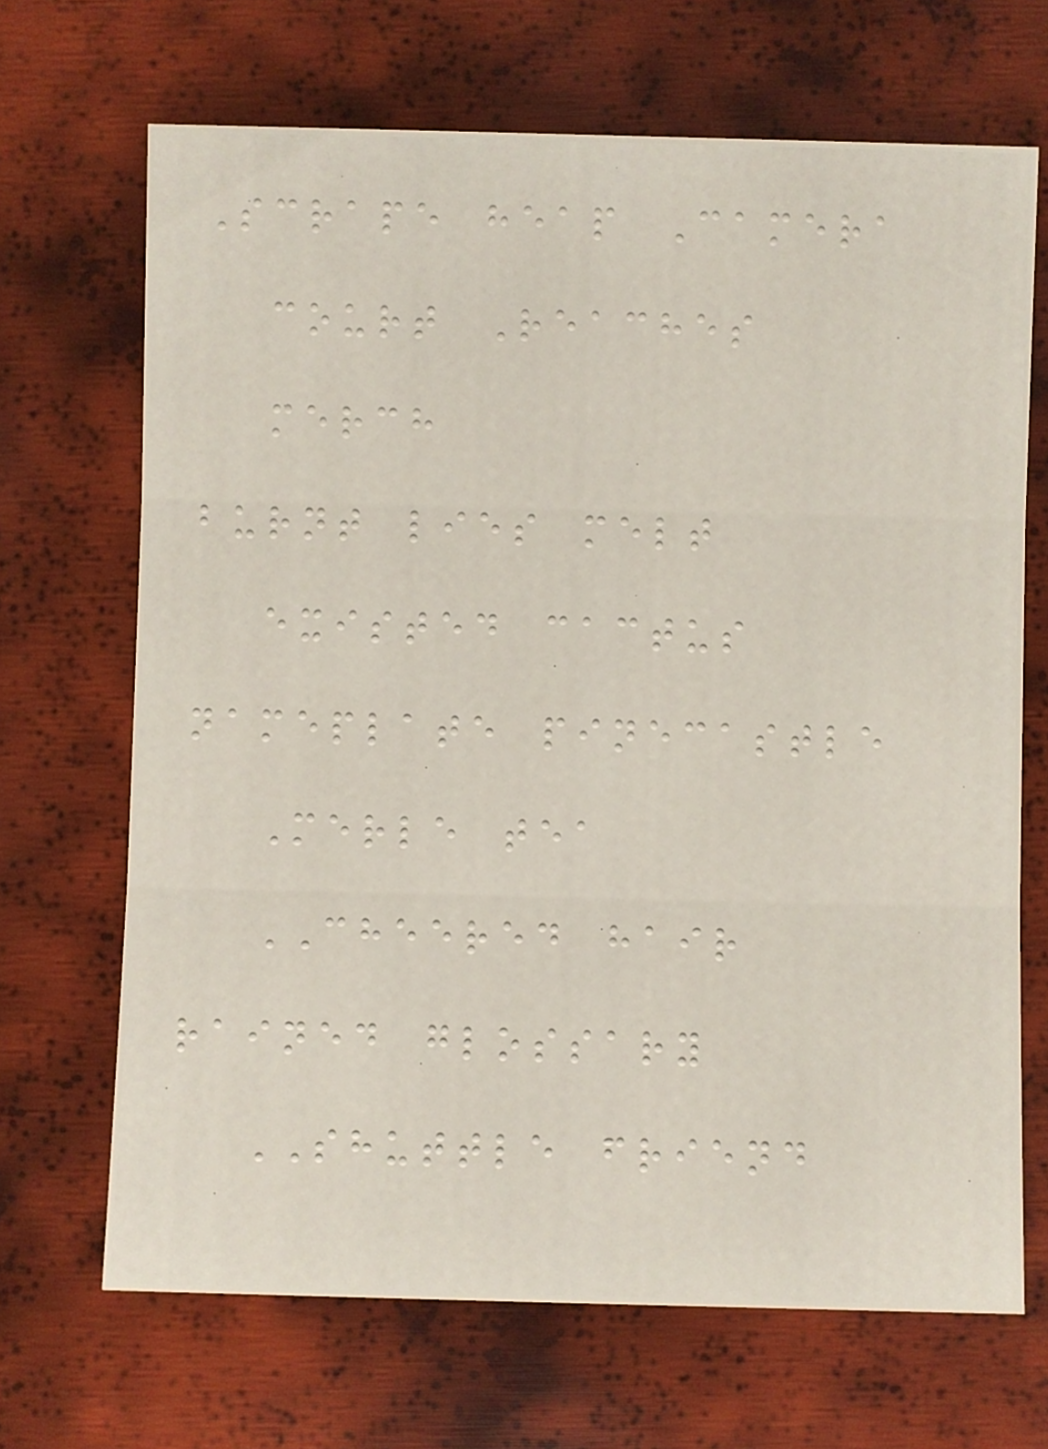Scrape heap Camera
court Reaches
merch
burnt lies melt
existed cactus
nameplate pinecastle
Merle tea
CHEERED hair
rained glossary
SHUTTLE friend
